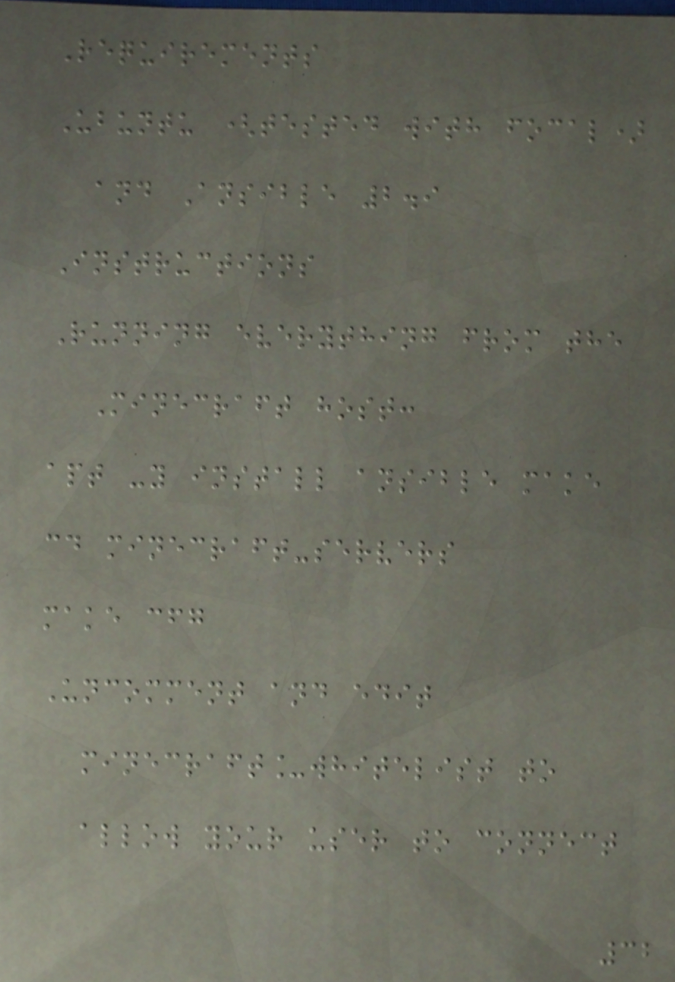Requirements
Ubuntu (tested with focal)
and Ansible 2.9
Instructions
Running everything from the
Minecraft host:
apt -y install ansible make
cd minecraft-servers
make cfg
Uncomment and edit
minecraft_whitelist to
allow your user to connect
32
